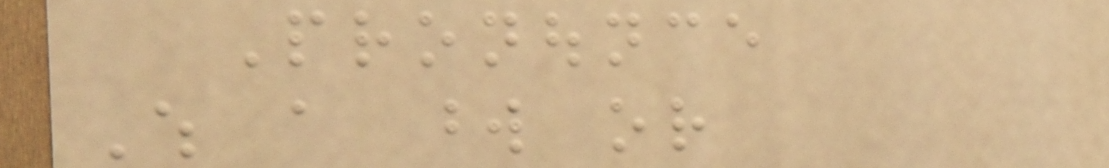Pronounce
Which a word or
